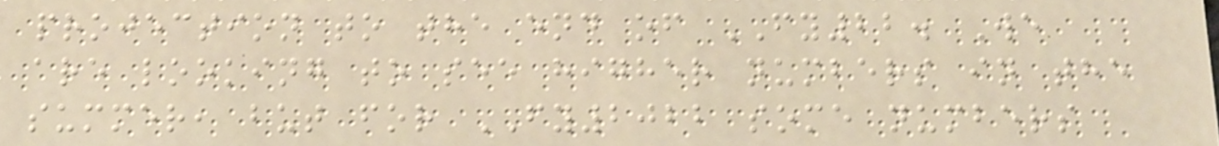projection to the end of FY22. We
are looking to see higher numbers in the
summer, but for FY2022 some numbers
